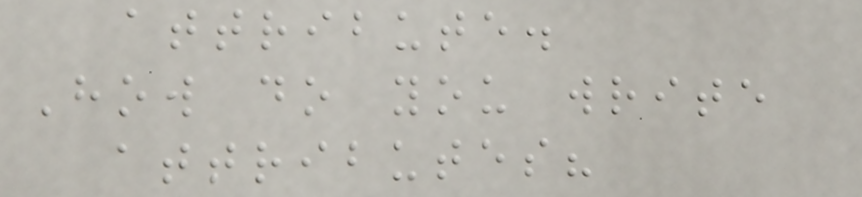attribute.
How do you write
attributes?
